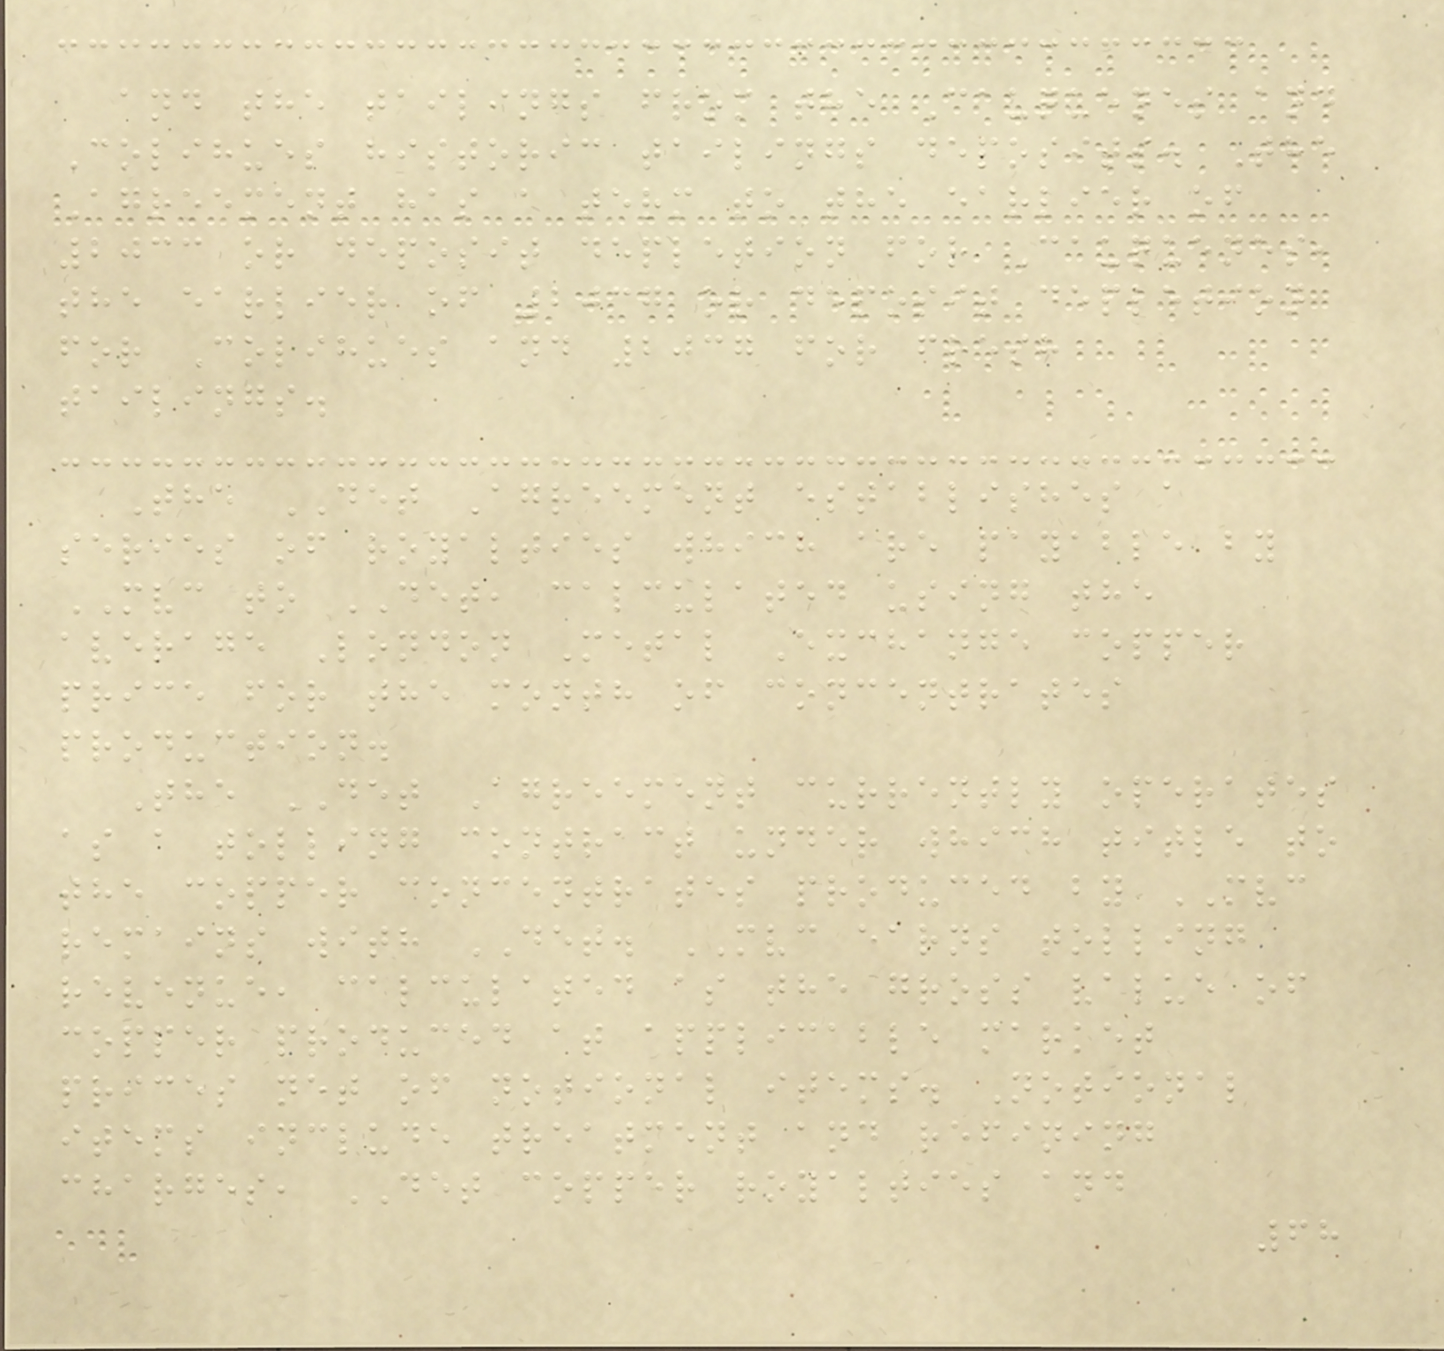and the tailings from the Cauquenes and
Colihues historic tailings deposits. The
Agreement has a term to the earlier of
2033 or deposit depletion for Cauquenes,
the earlier of 2037 or deposit depletion
for Colihues and 2037 for fresh
tailings.
The DET Agreement establishes a
series of royalties which are payable by
MVC to DET, calculated using the
average London Metal Exchange copper
price for the month of concentrates
production.
The DET Agreement currently operates
as a tolling contract under which title to
the copper concentrates produced by MVC
remains with DET. MVC earns tolling
revenue, calculated as the gross value of
copper produced at applicable market
prices net of notional items. Notional
items include treatment and refining
charges, DET copper royalties and
68
